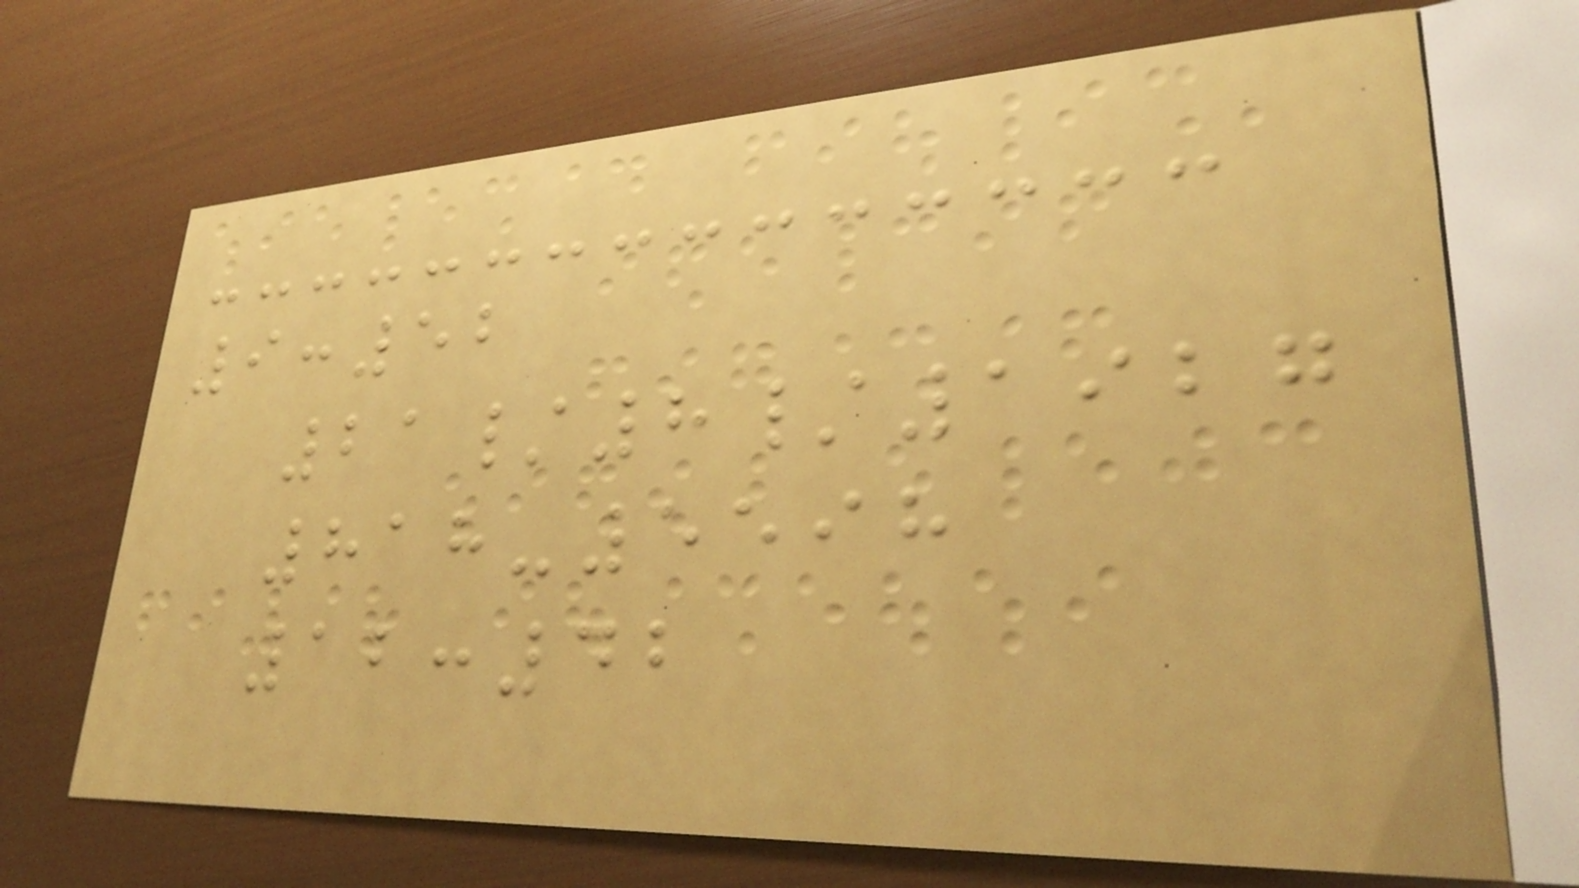9:52
21/8/1927
818-5598
12:42
